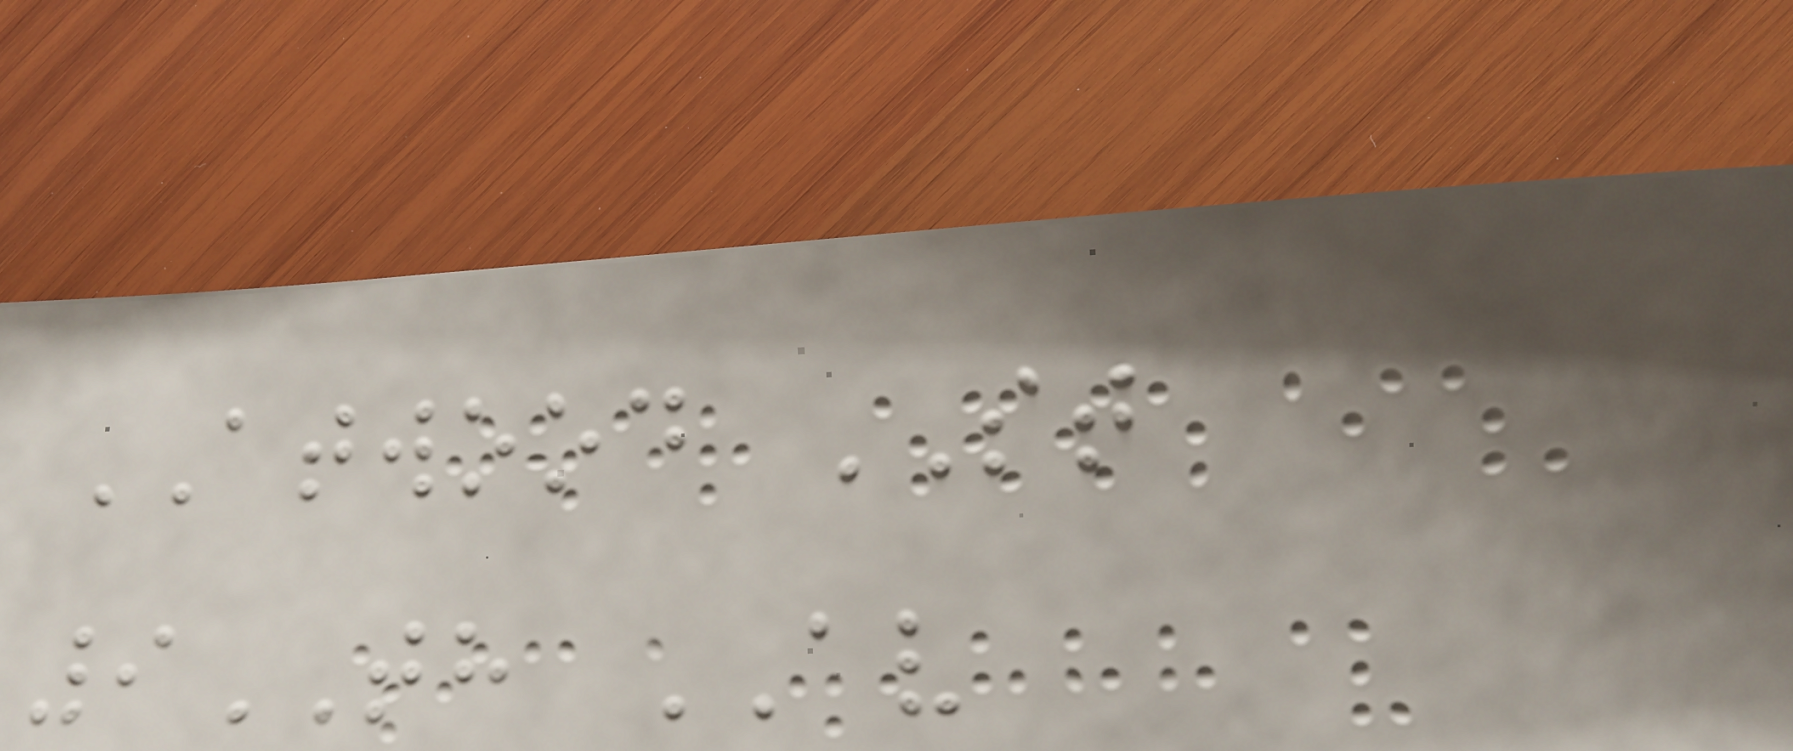ATWOOD ST
9TH AV
